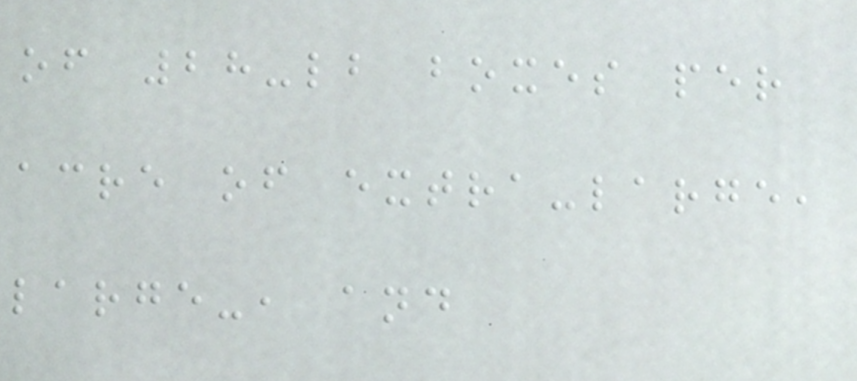of 28-lb boxes per
acre of extra-large,
large-, and
